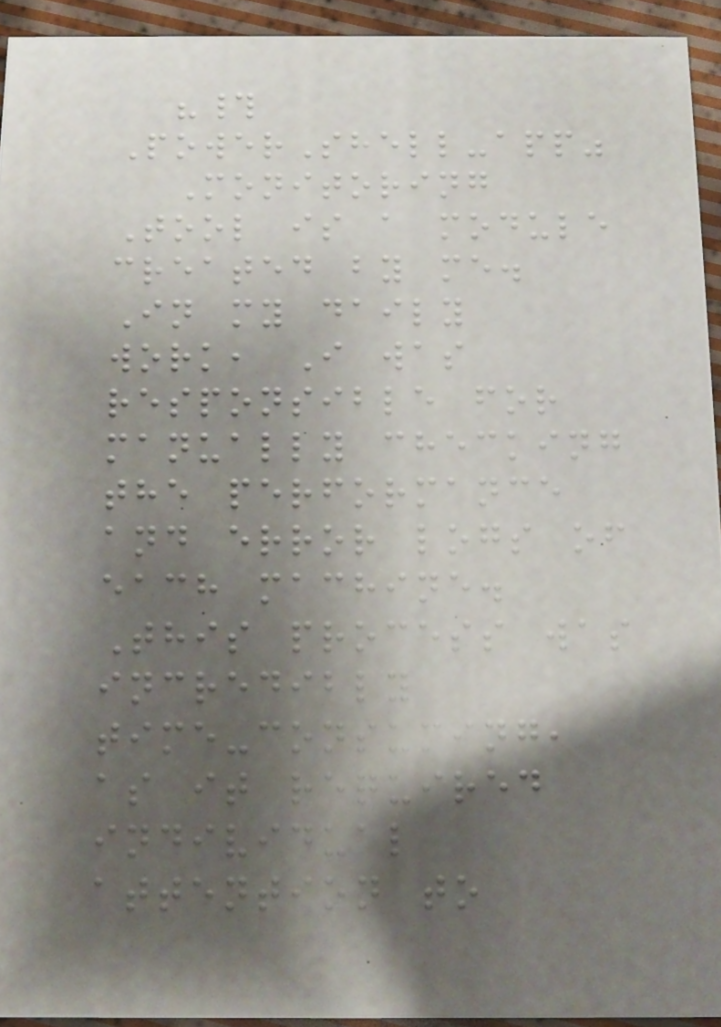"#
PowerShell-app"
Monitoring
Tool is a module
created by me.
In my daily
work, I was
responsible for
manually checking
the performance
and error logs of
each machine.
This process was
incredibly
time-consuming,
as it required
individual
attention to
